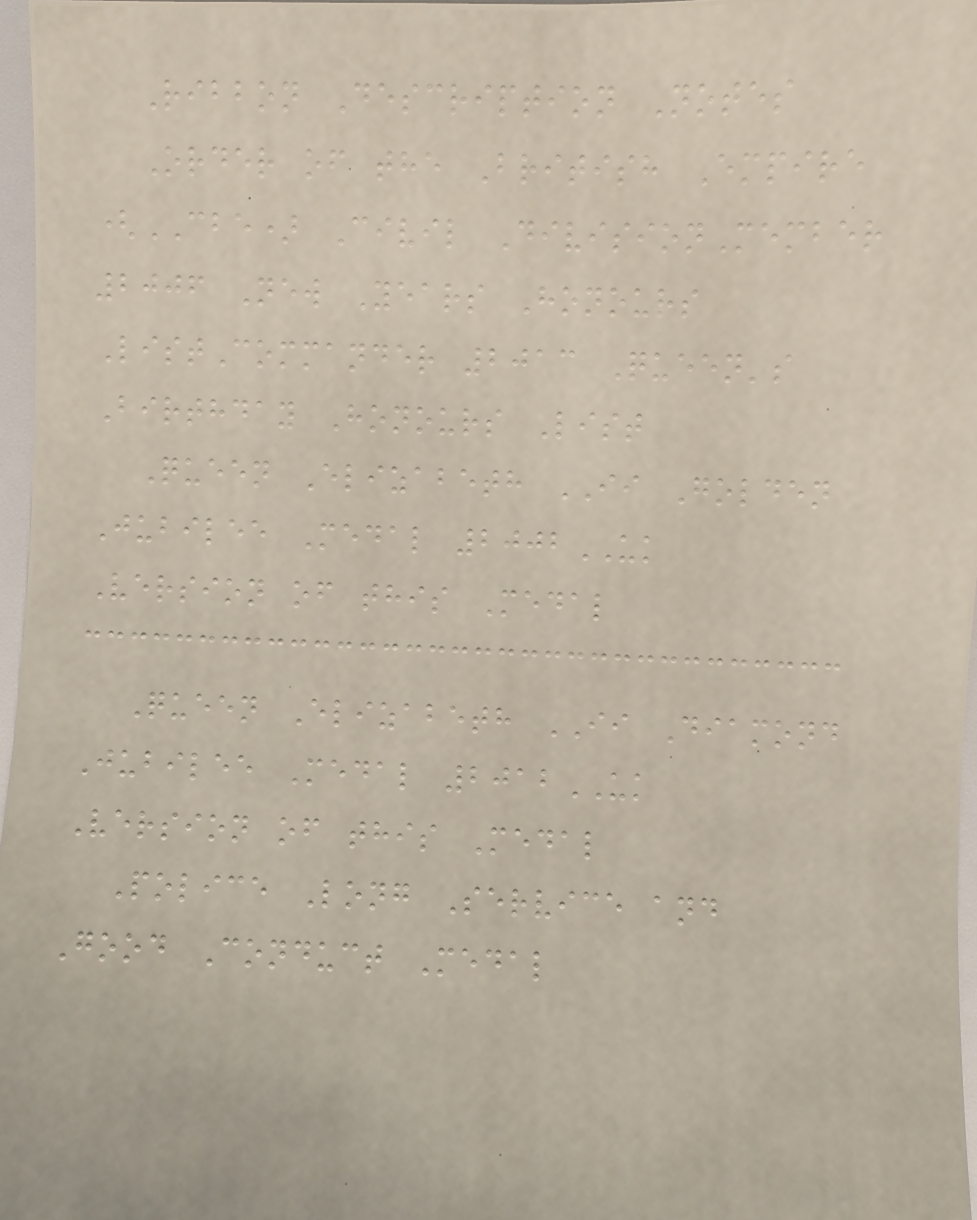Ribbon Description Notes
Order of the British Empire
(CBE) Civil DivisionMember
2006 New Years Honours
ListCommander 2013 Queen's
Birthday Honours List
Queen Elizabeth II Golden
Jubilee Medal 2002UK
Version of this Medal
Queen Elizabeth II Diamond
Jubilee Medal 2012UK
Version of this Medal
Police Long Service and
Good Conduct Medal
